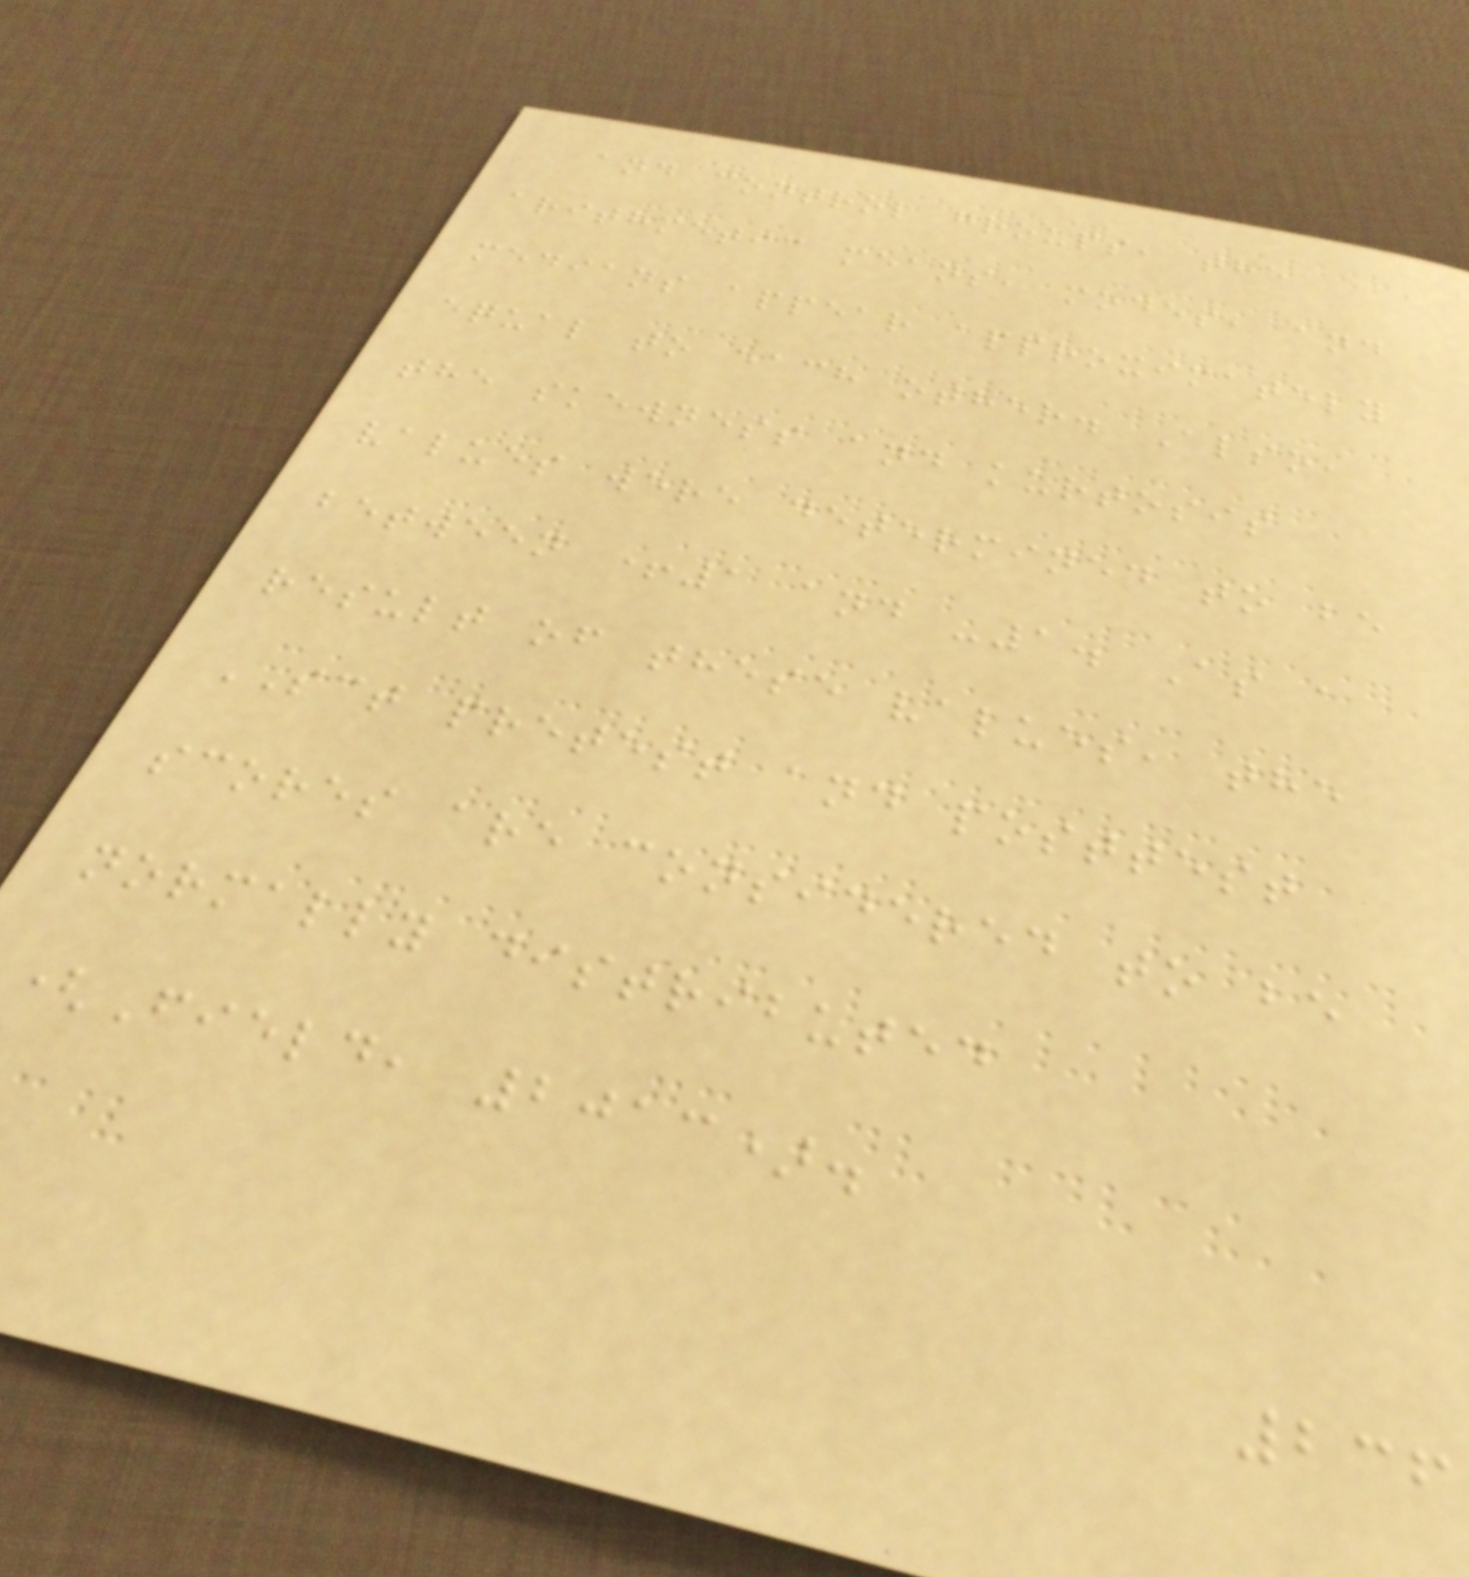and control groups, the
arithmetic means, modes, and
medians appear approximately
equal to each other. Also,
the skewness and kurtosis
values were determined to be
between +1 and -1. As a
result of these values, the
SCT pretest and posttest
scores are considered to be
normally distributed
(Field, 2013).
236
